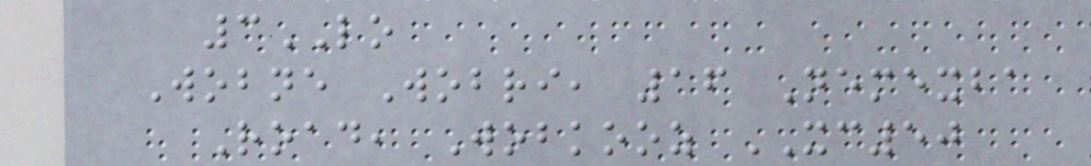3LO
Wobne Wobri, 16 Nemexba
Road, Wobkooz XC50
